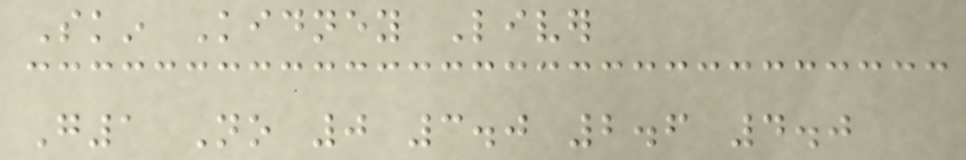Skin Kidney Liver
G1 No 0 3.0 2.6 4.0
